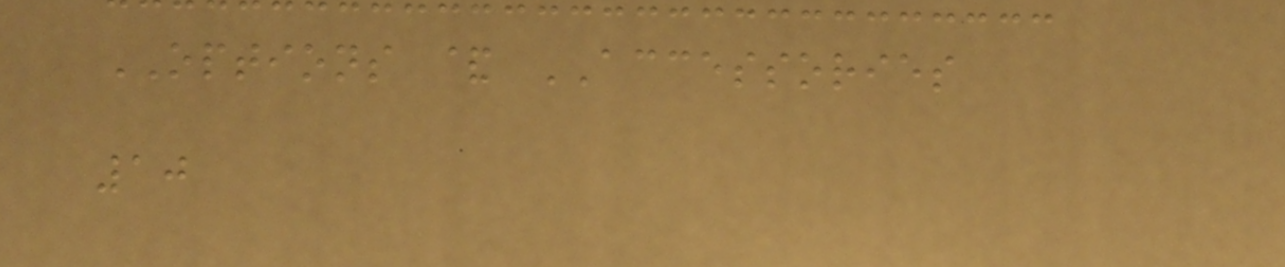OPTIONS & ACCESSORIES
10
